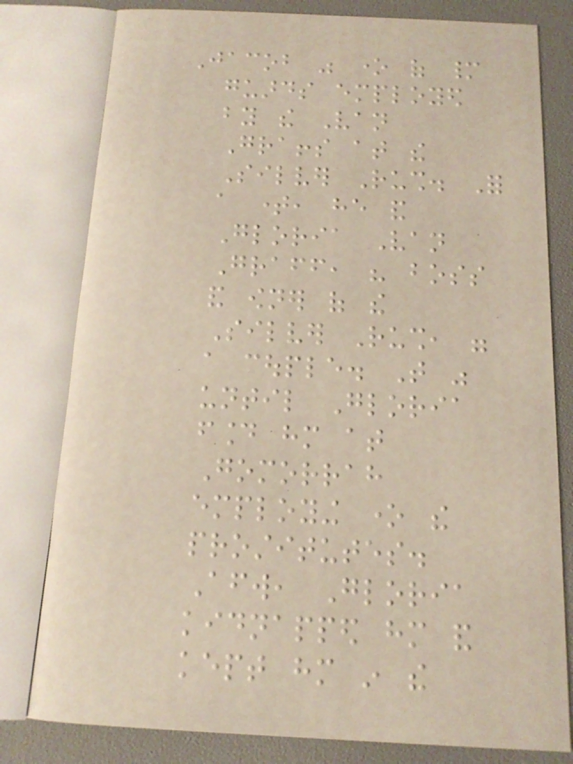Jacob was one of many
guards employed
by the Van
Graffs at the
Silver Rush. For
a time, he and
Gloria Van
Graff, his boss
and owner of the
Silver Rush, were
a couple. That was
until Gloria
found him at
Gomorrah
employing one the
prostitutes.
Afterward, Gloria
kidnapped him and
kept him in the
